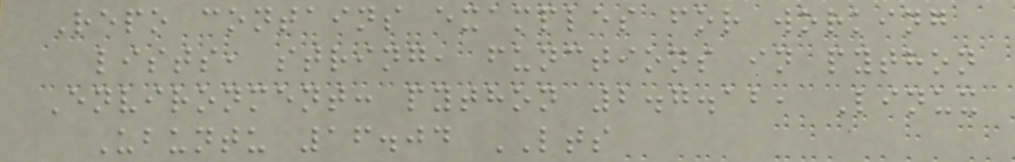Repo contains examples for working
lists, string, functions in python
Environment: python 2.7.12, Linux
Ubuntu 16.04 LTS
